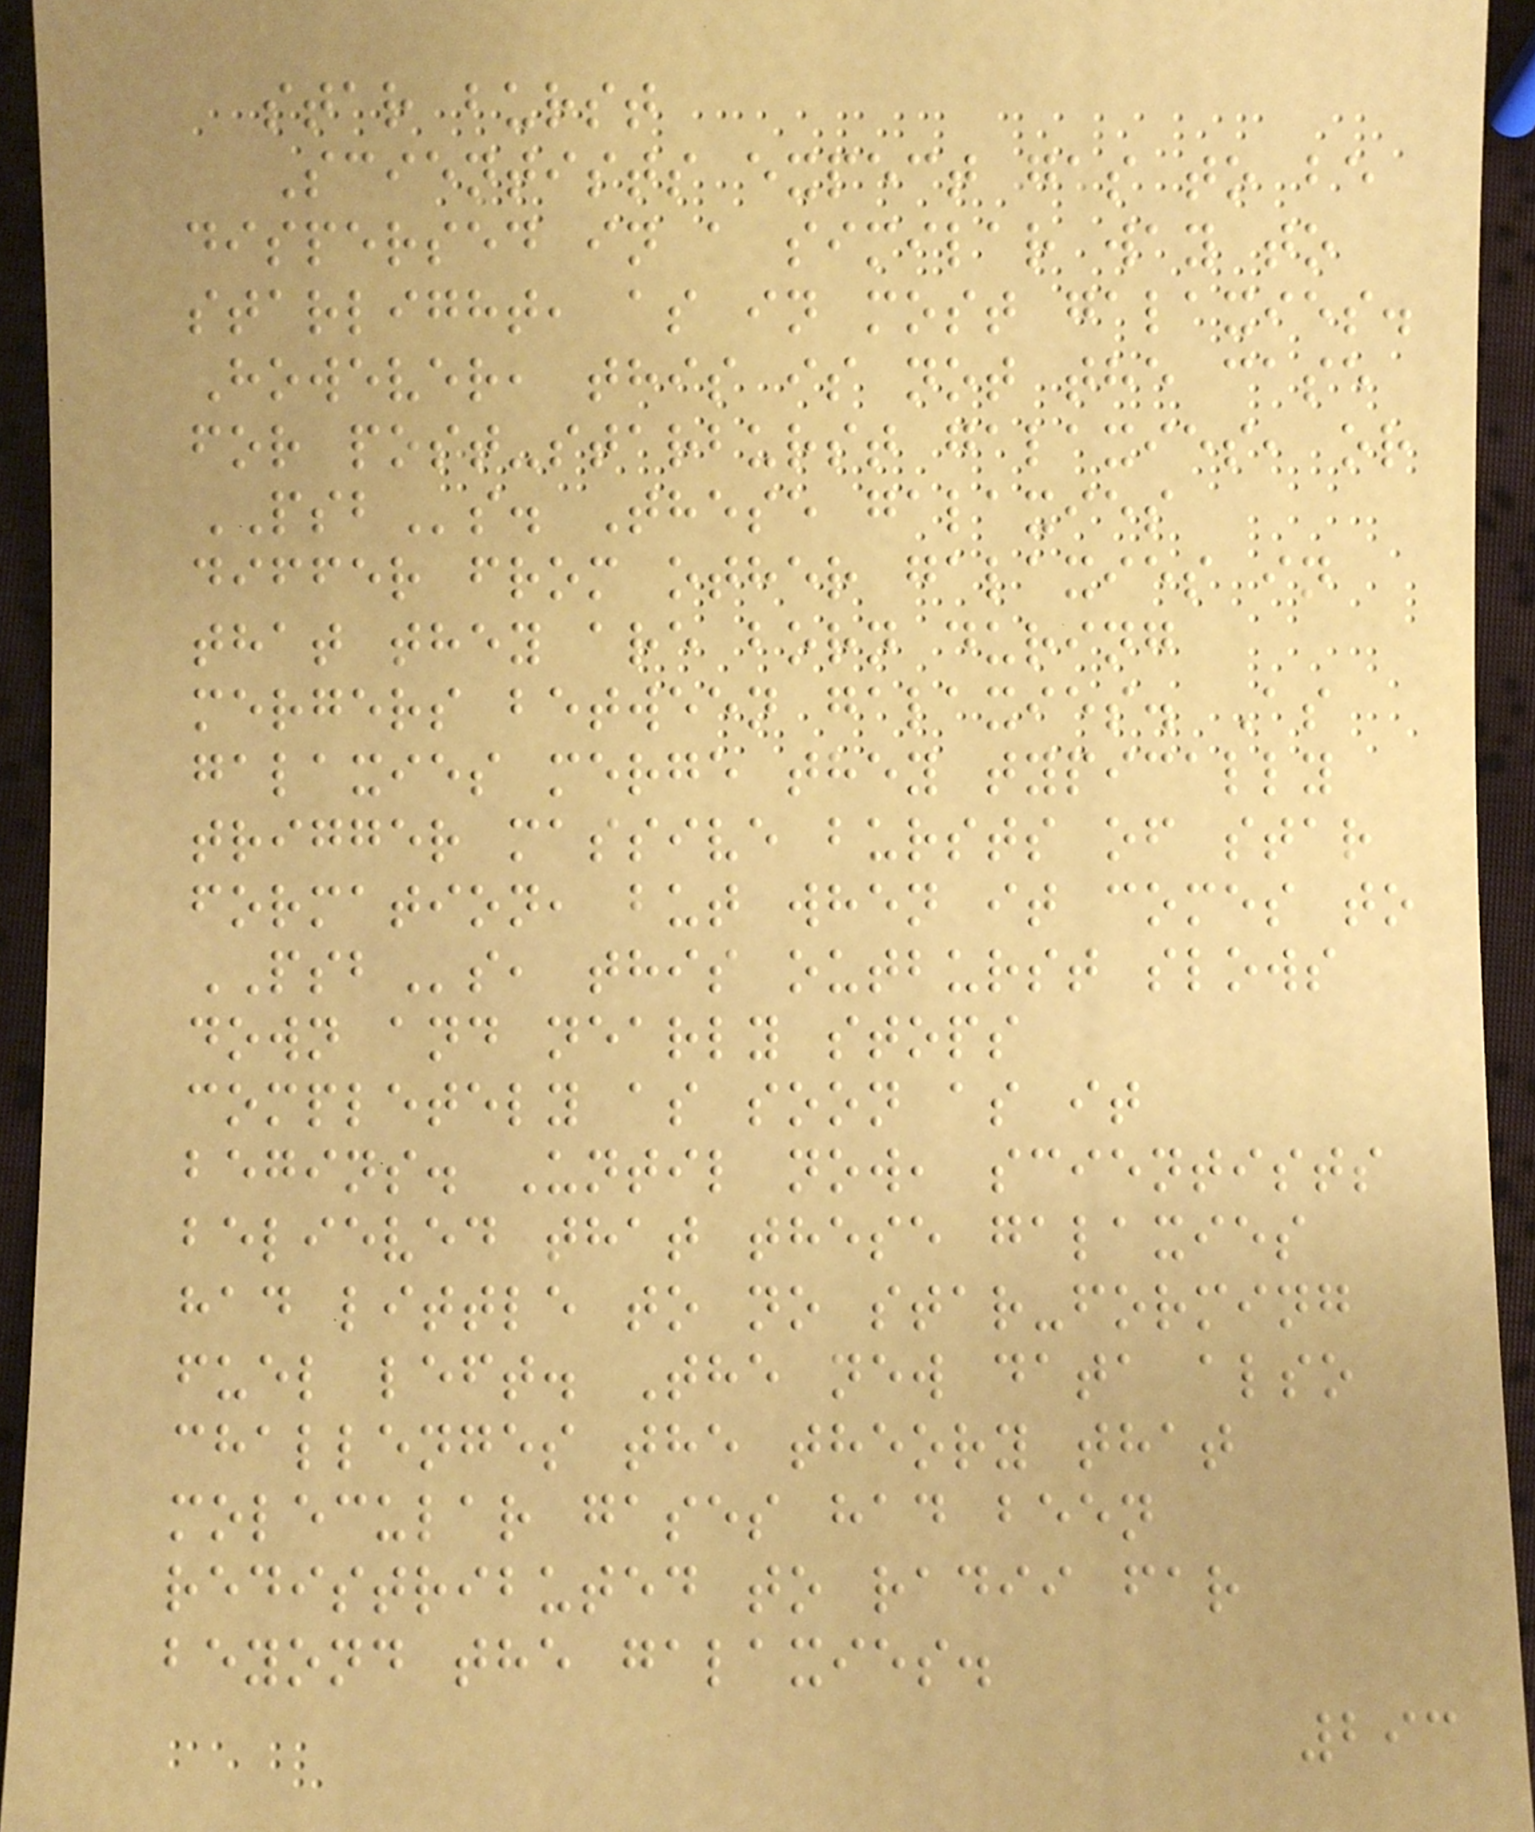star burst
Scientists expect gas to be
dispersed in a similar way to
starlight, as in most galaxies.
However, this is not the case
for post-starburst galaxies, or
PSBs. These galaxies
differ from other galaxies in
that they are born during
mergers between galaxies. As
galaxies merge they typically
trigger massive bursts of star
formation, but when it comes to
PSBs, this outburst slows
down and nearly stops
completely as soon as it
begins. Until now, scientists
believed that these galaxies
had little to no star-forming
fuel left. The new data also
challenges the theory that
molecular gases had been
redistributed to radii far
beyond the galaxies.
293
